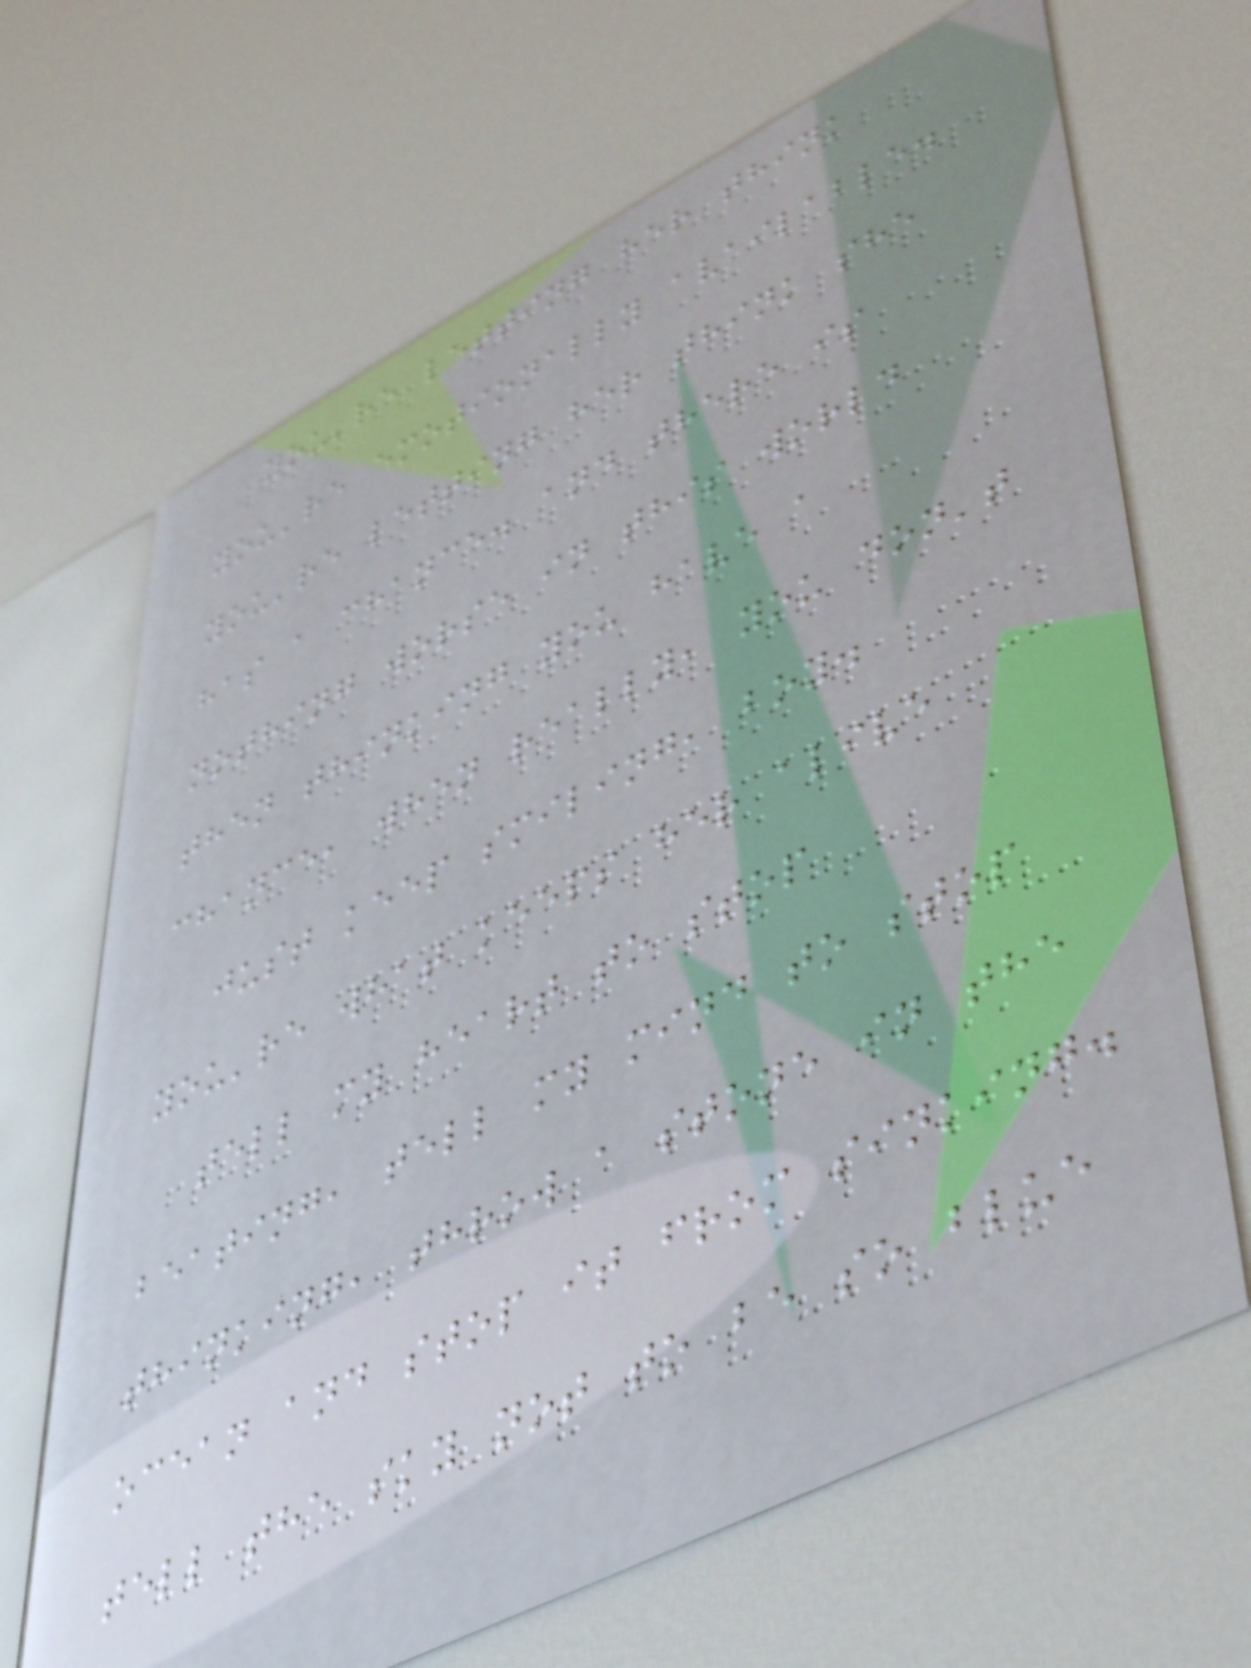you're letting her think
you're emotionally available.
you're letting her think she
has a chance. and there is
nothing worse in this world
then thinking you have a
chance, when really, you don't
just keep smiling, boy.
you're what keeps her alive
tell my heart to stop
beating, tell my mind to stop
thinking, throw a stone in the
ocean and stop it from sinking.
tell the sky not to be so blue
